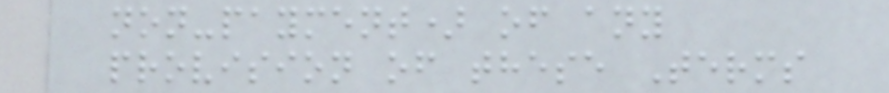non-payment) of any
provision of these Terms
